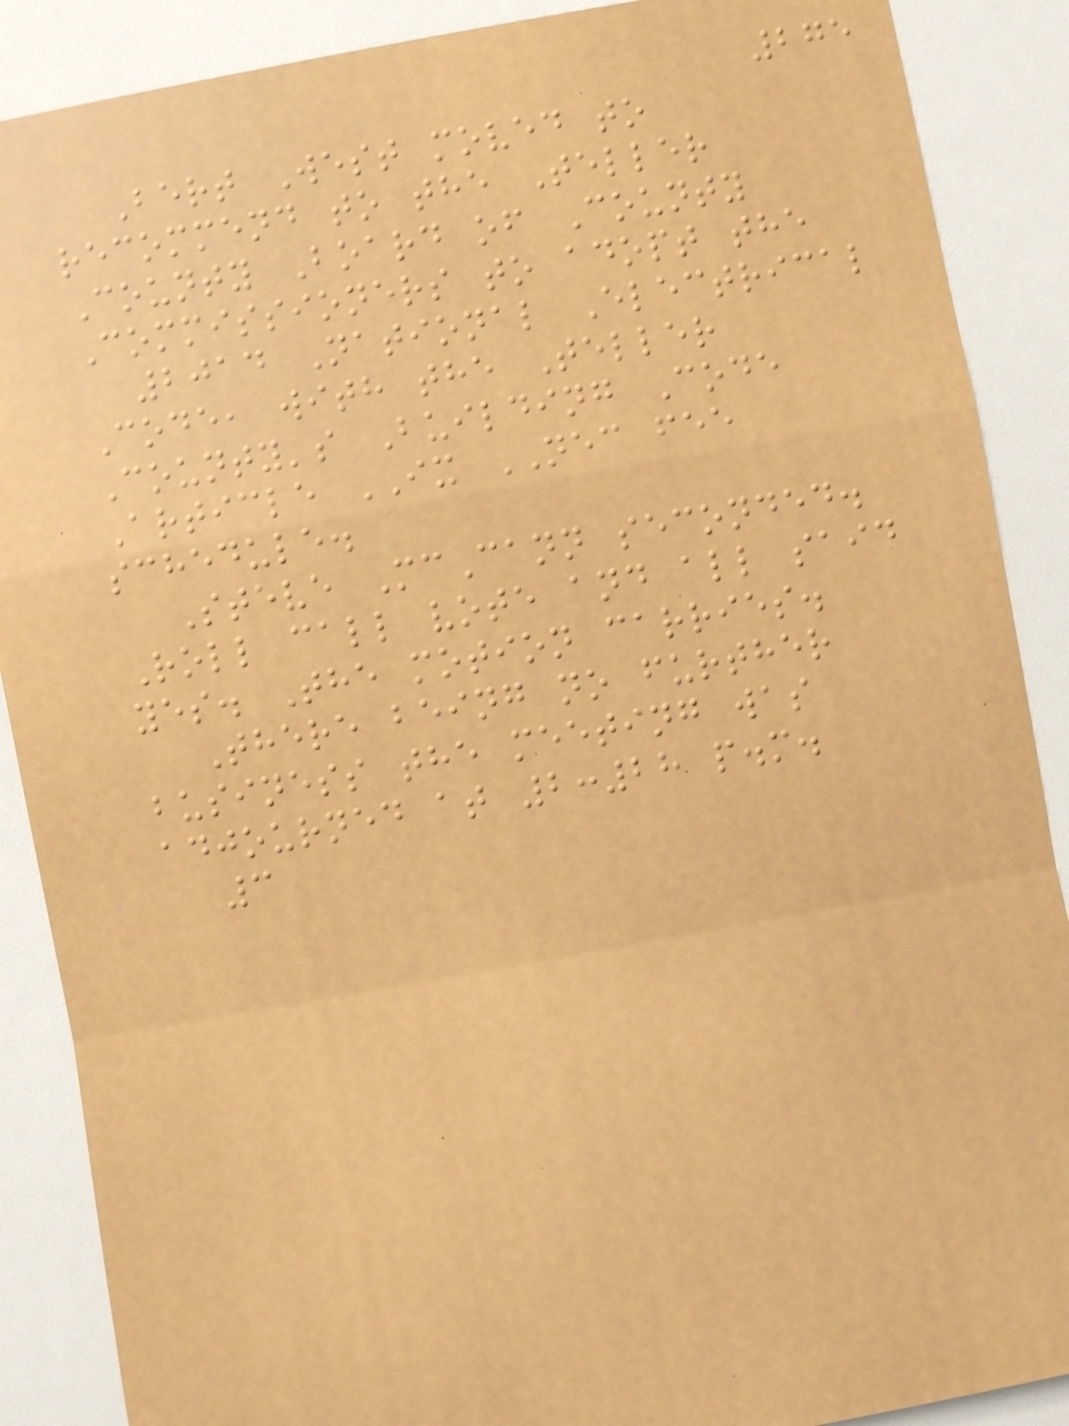275
Bert West moved to
recommend to the Teller
County Board of County
Commissioners to adopt the
2014 National Electrical
Code, with the Teller
County's Building Code
Article IX NEC fee
schedule.
Steve McCann seconded.
Roll call vote and all said
yes. The motion carries.
There being no further
business the meeting was
adjourned at 2:28 p.m.
3
